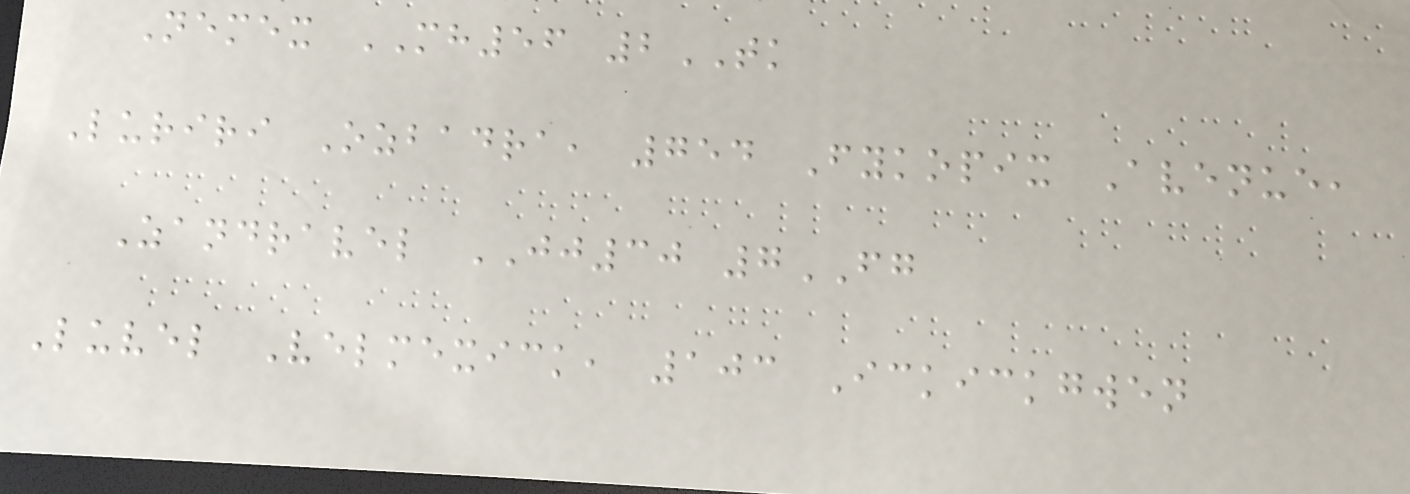Nemex MH56 2TK
Luriri Ozbadra, 754 Fykopix Avenue,
Zandravel JJ30 7FG
Luvel Velmexick, 103 Ickickgwen
